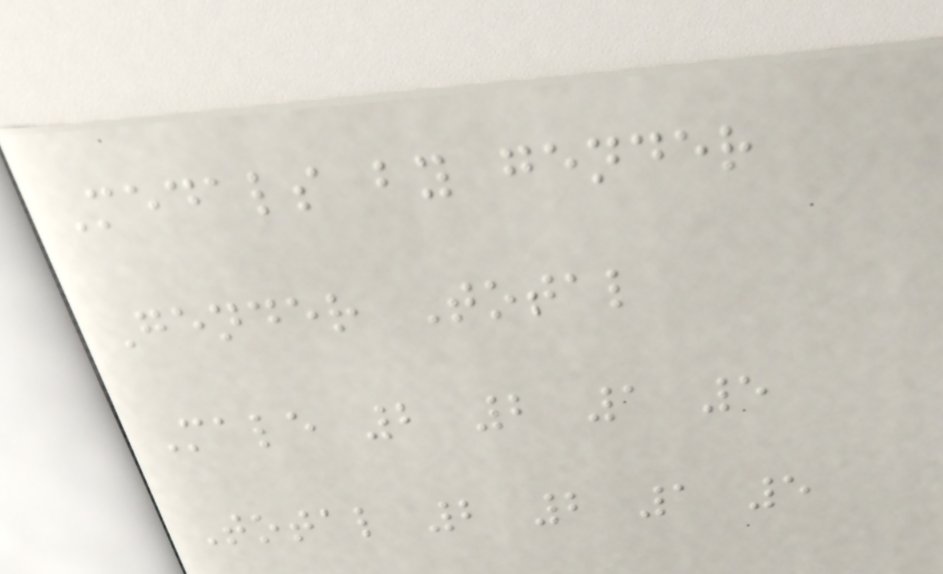Medals by gender
Gender Total
Male 2 2 1 5
Total 2 2 1 5
